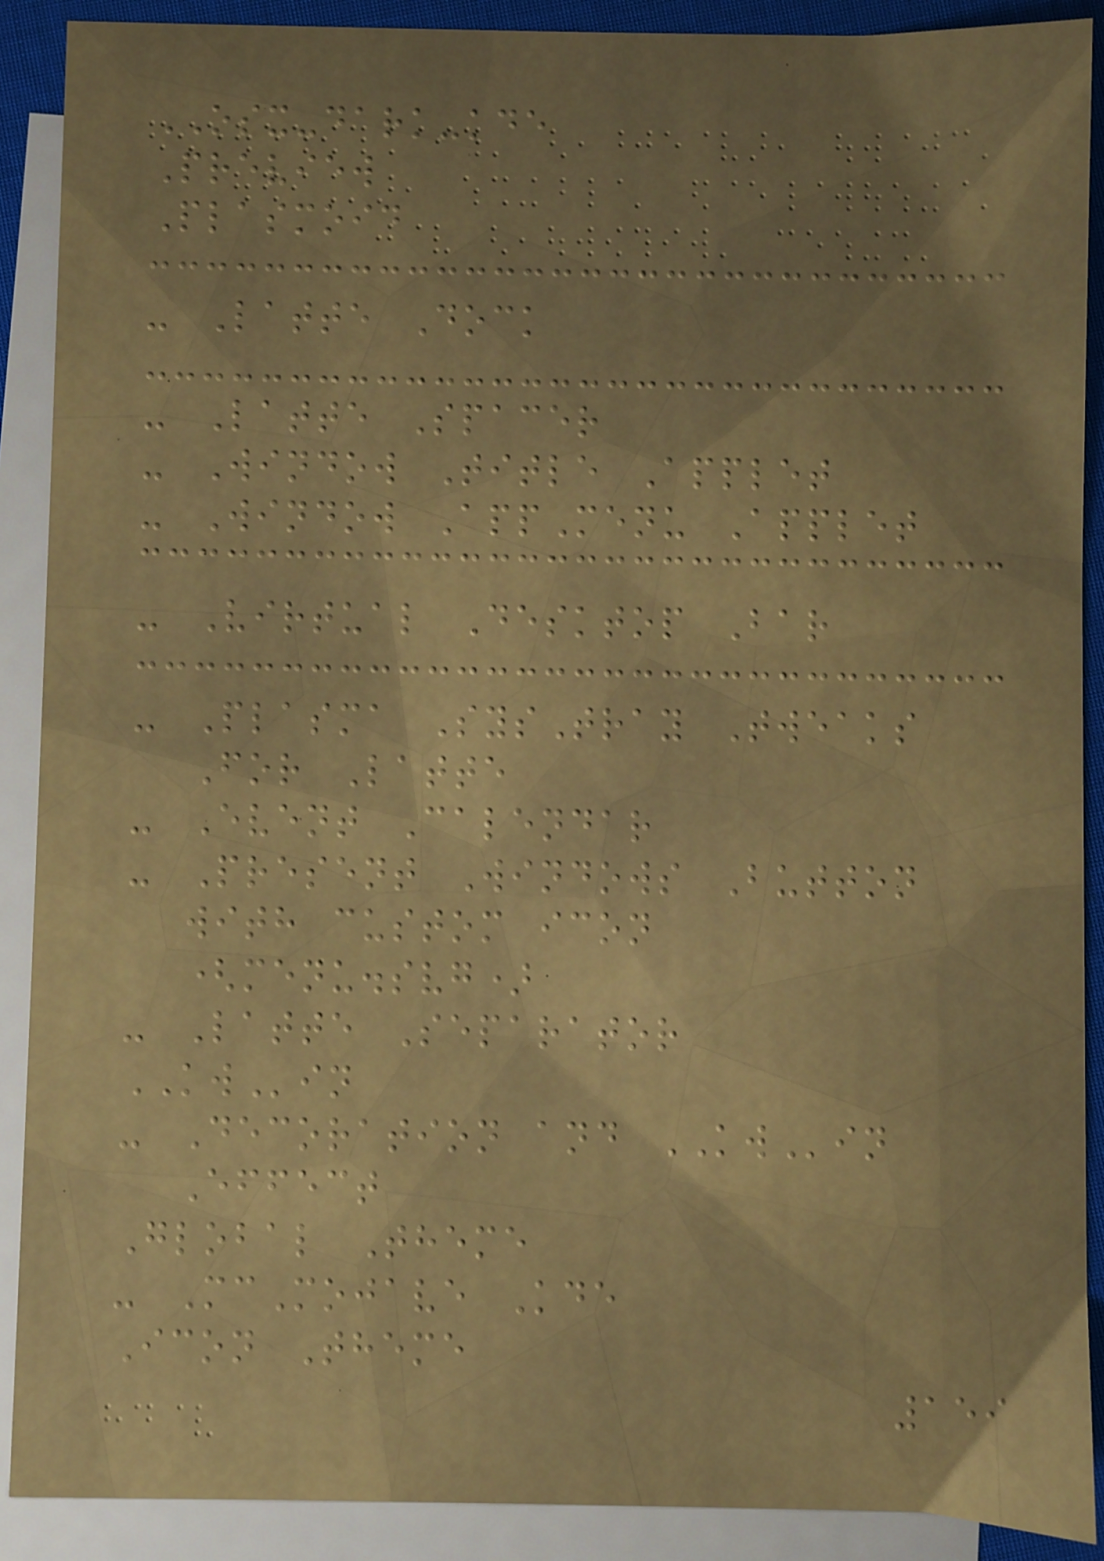OSX-dark-kde
Preview
Plasmoid
- Latte Dock
- Latte Spacer
- Window Title Applet
- Window AppMenu Applet
- Virtual Desktop Bar
- Plasma SysTray Tweaks
For Latte
- Event Calendar
- Present Windows Button
with custom icon
(menu.svg)
- Latte Separator
KWin
- Decoration and KWin
Effect
Global Theme
- McMojave Kde
Icon Theme
159
